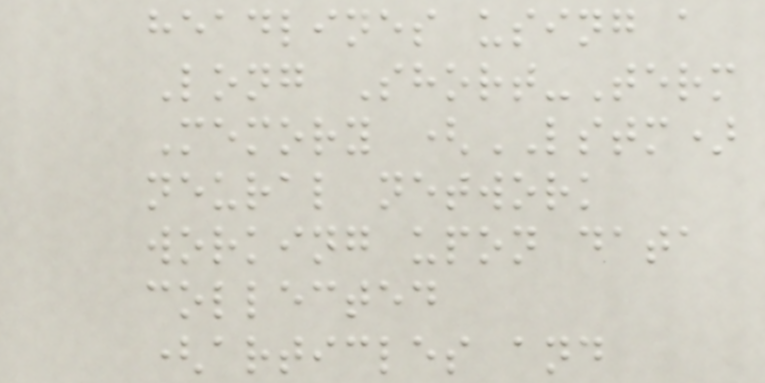headlines using a
Long Short-Term
Memory (LSTM)
neural network
working upon data
collected
(articles and
